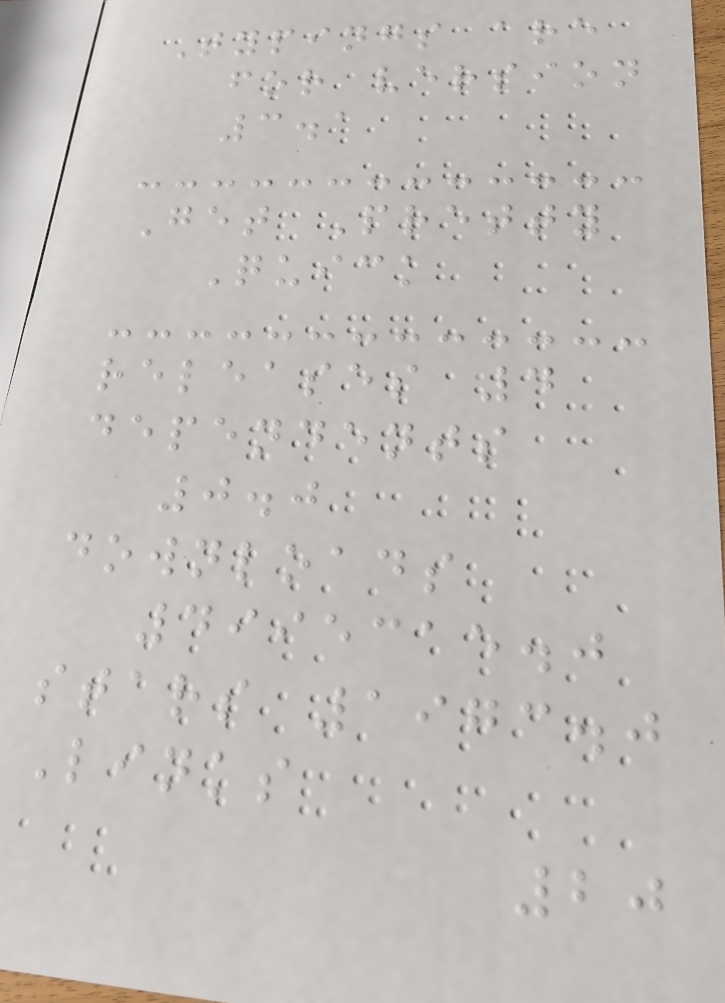Typings are
for version
3.1
Get Pretty
Quick
releases 4
dependents
0.0
downloads
4995315.0
stars 1973.0
Links
20
